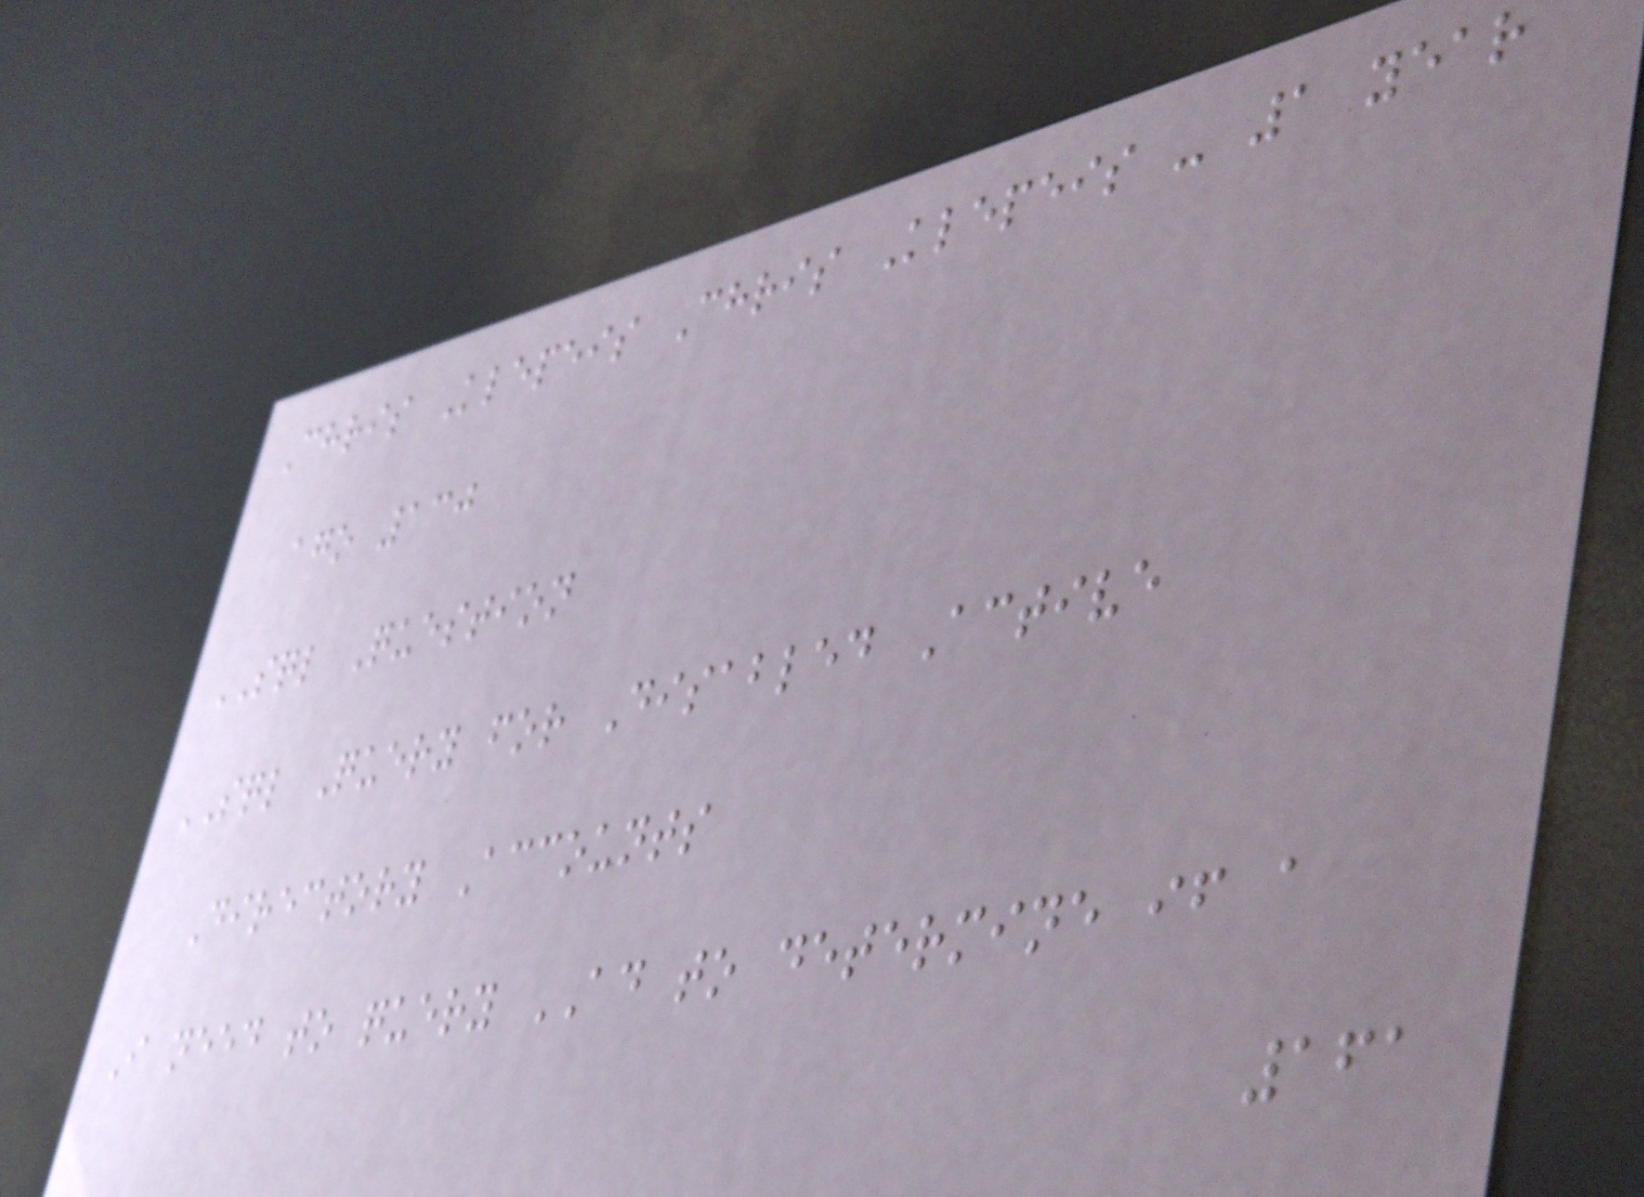Chris Klepeis Chris Klepeis - 1 year
ago 130
SQL Question
SQL Query for Disabled Active
Directory Accounts
I need to query AD to determine if a
161
